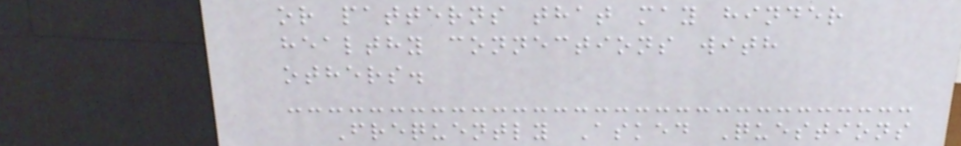or patterns that may hinder
healthy connections with
others.
Frequently Asked Questions
